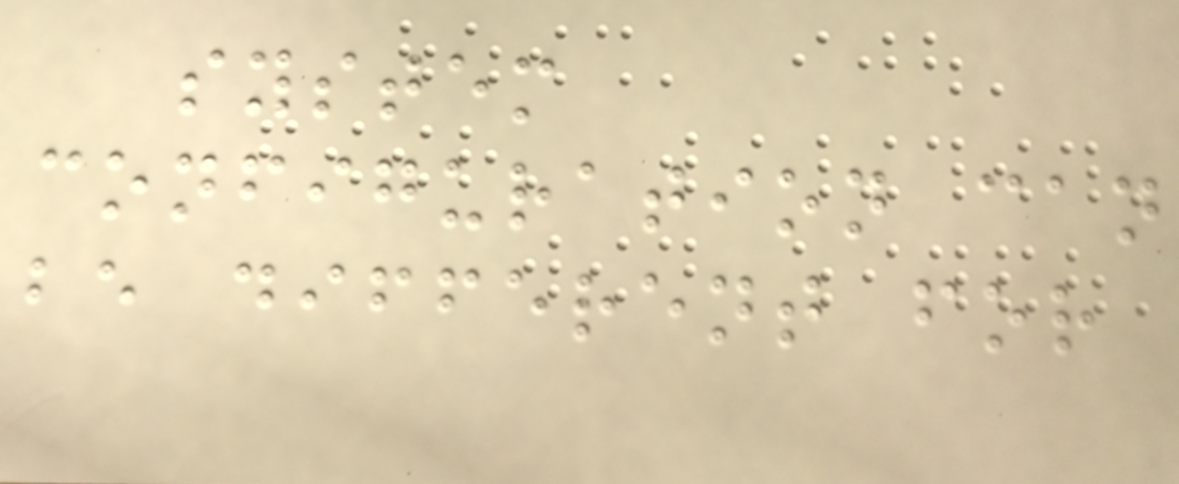system
configuration can
be different for
